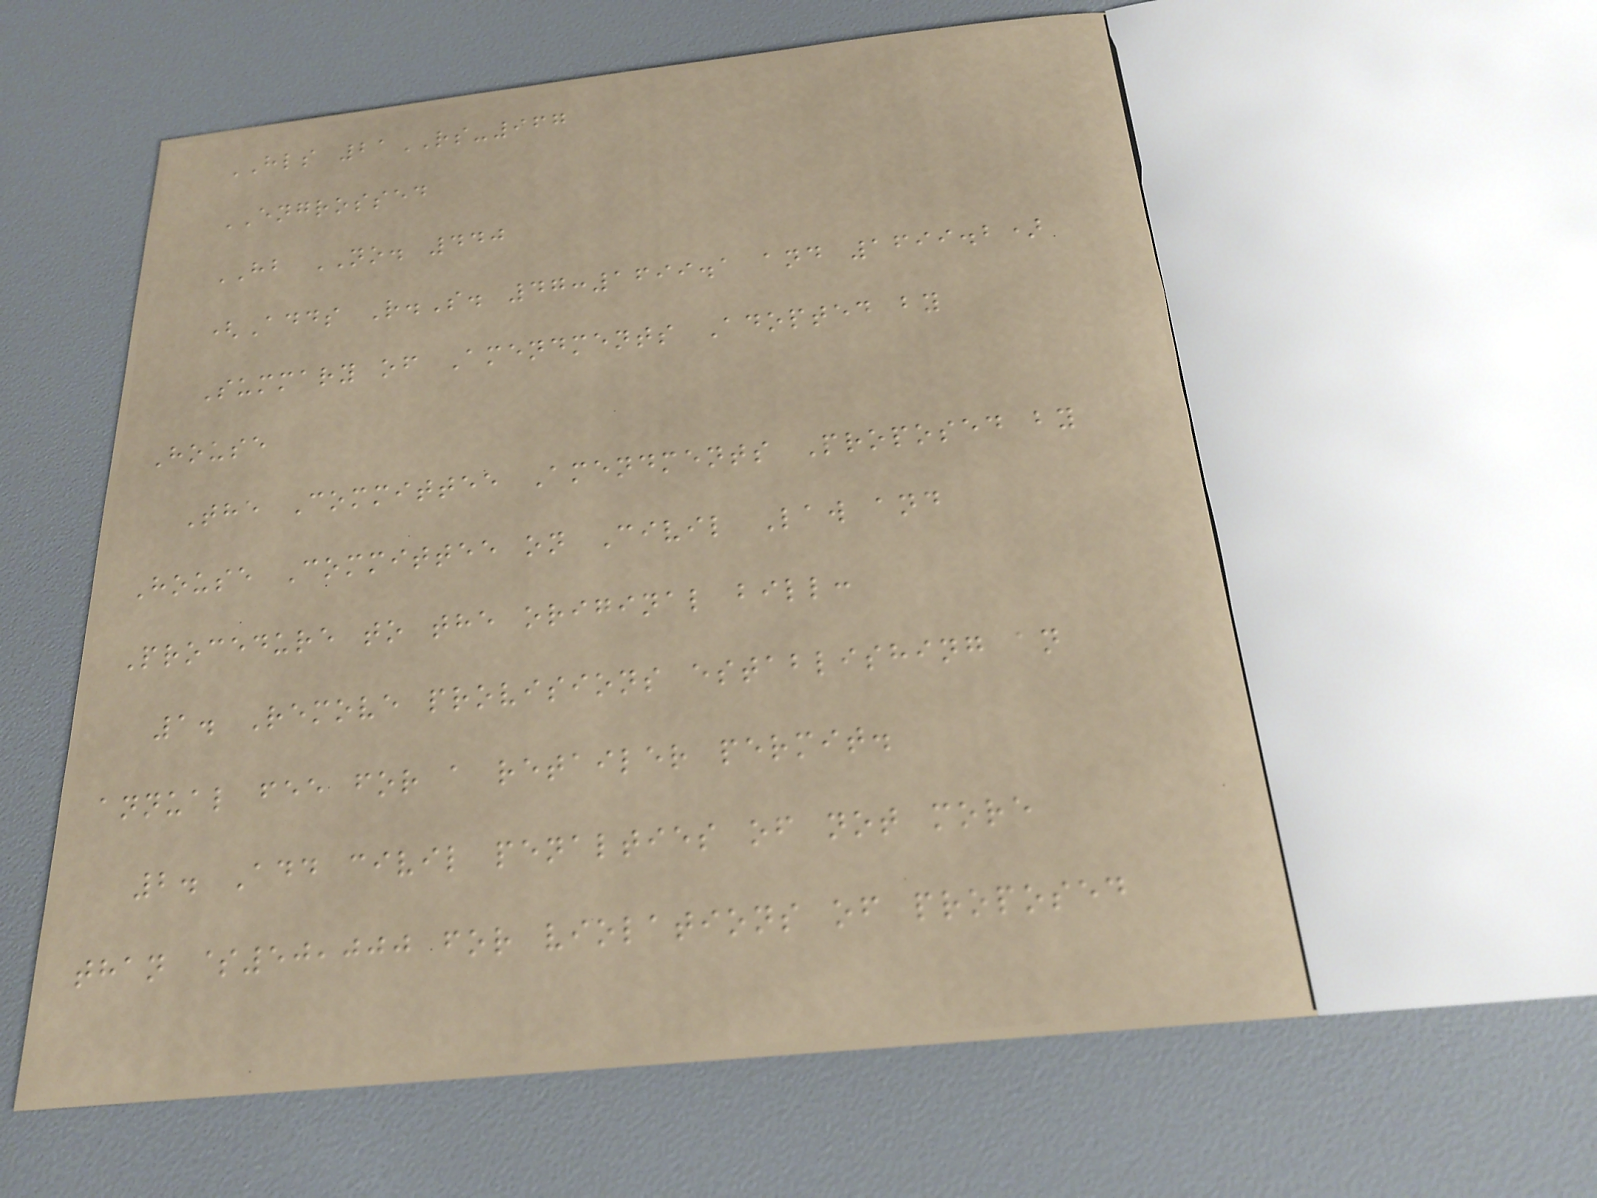HLS 21RS-967
ENGROSSED
HB NO. 440
(Adds R.S. 47:1699.1 and 1699.2)
Summary of Amendments Adopted by
House
The Committee Amendments Proposed by
House Committee on Civil Law and
Procedure to the original bill:
1. Remove provisions establishing an
annual fee for a retailer permit.
2. Add civil penalties of not more
than $50,000 for violations of proposed
